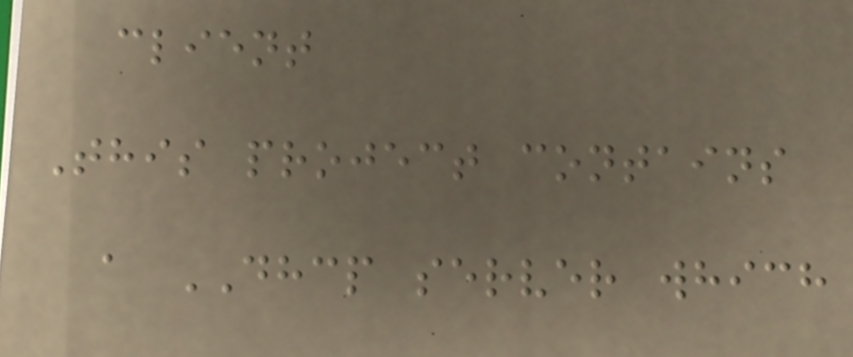client
This project contains
a DHCP server which
